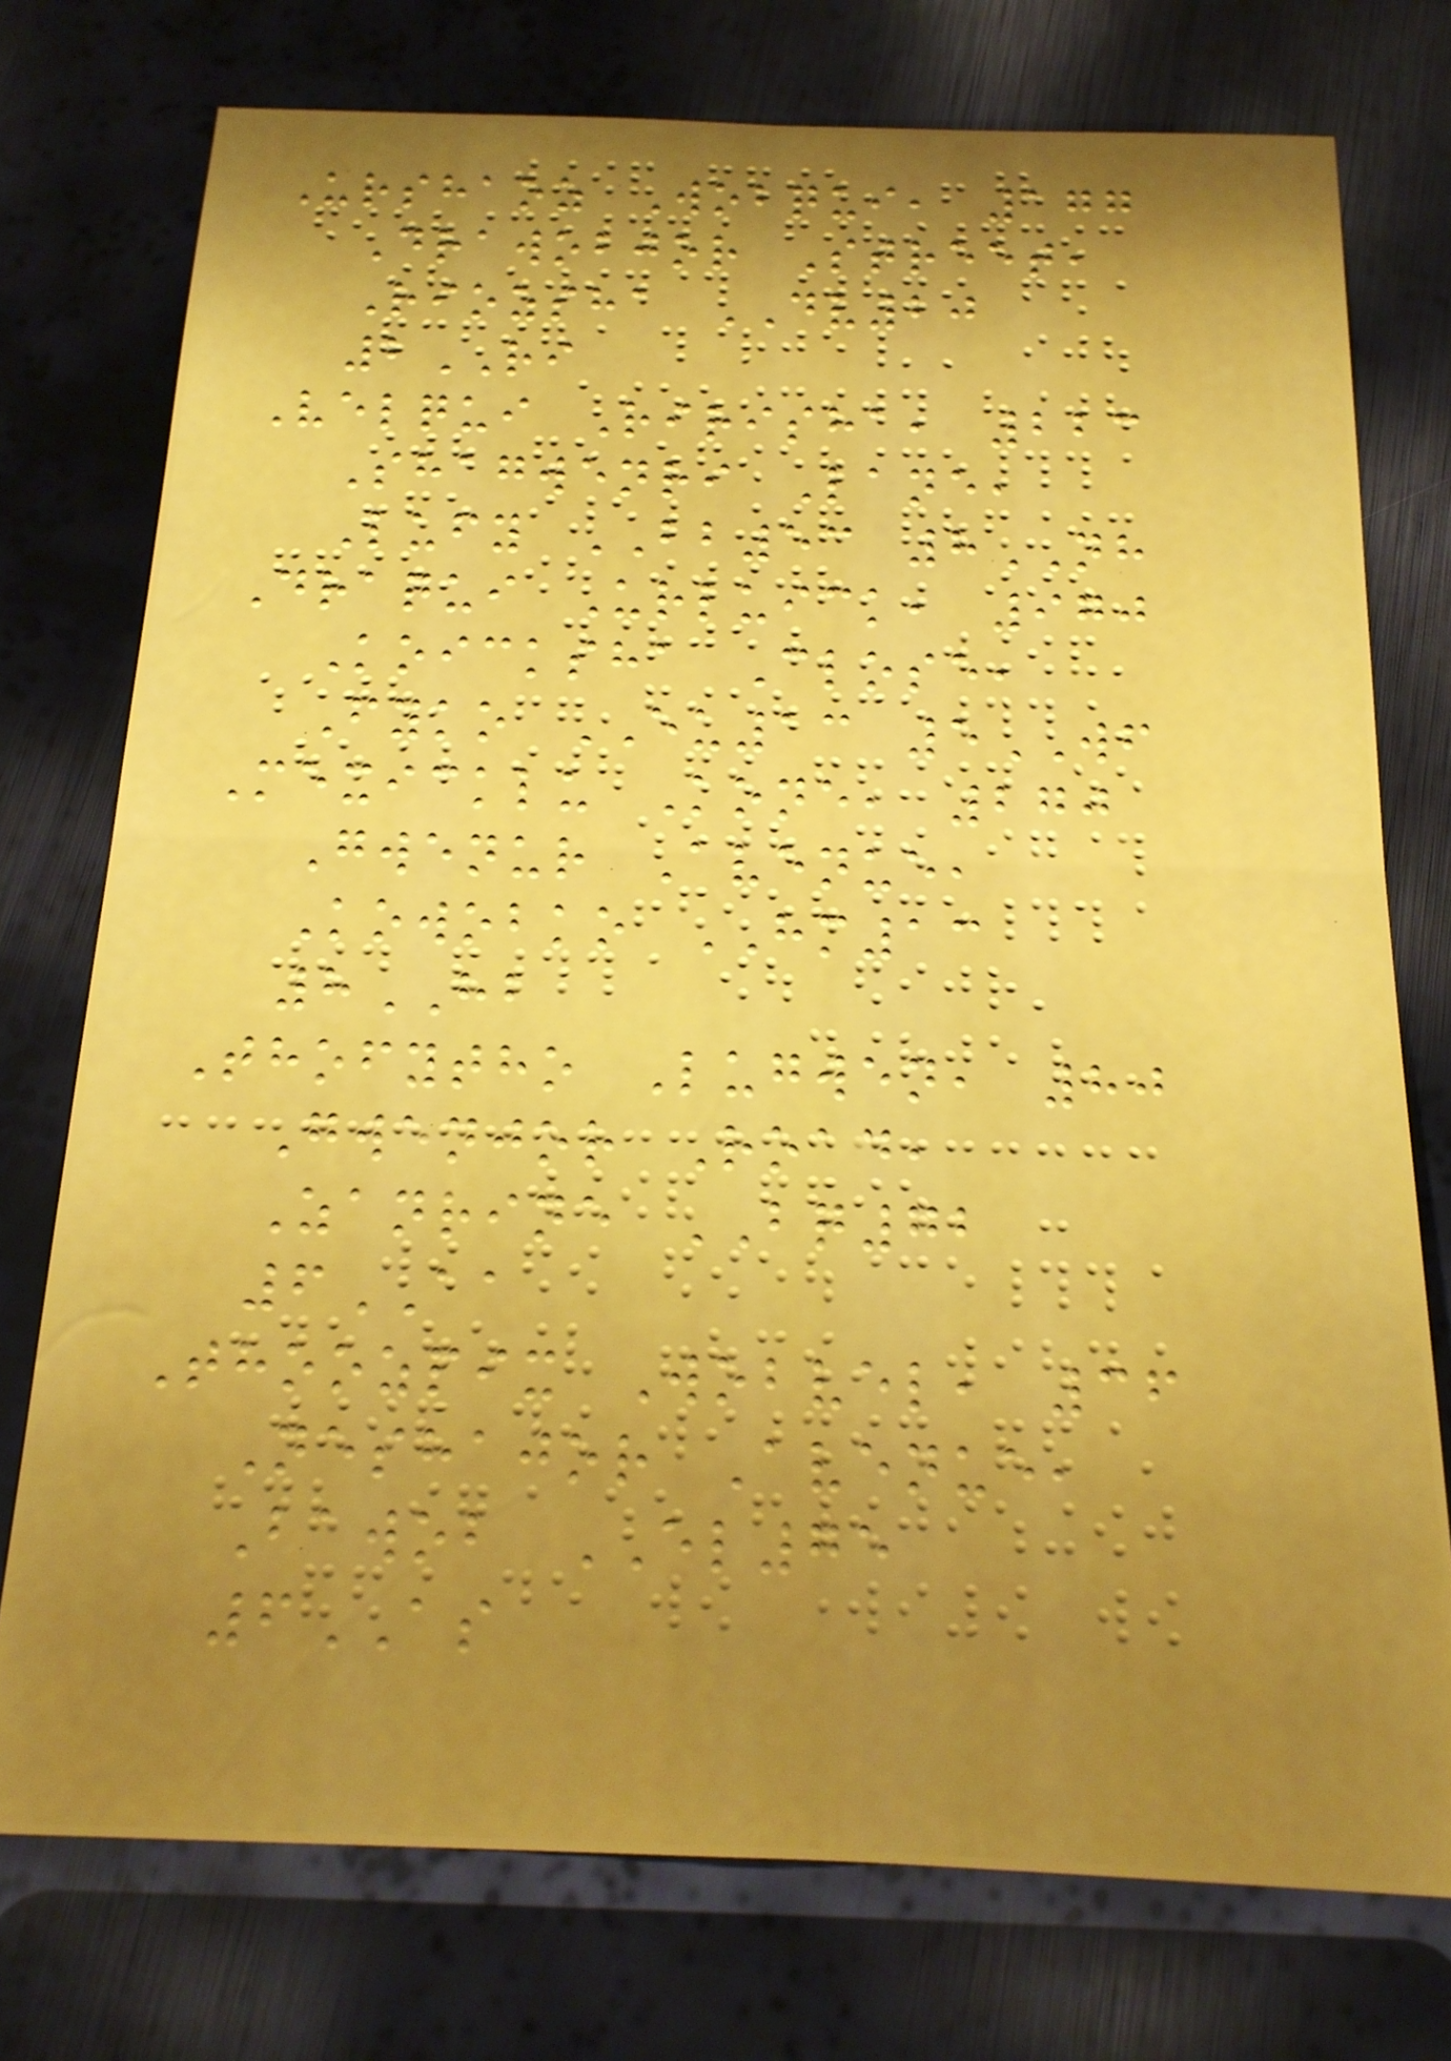Urshaoz Wobqui, 177
Drawobjor Street,
Riozsha DV20
2RI
Velqui Ririsha, 223
Shagwenri Lane,
Lufy BB53 8NH
Draqui Urluick, 970
Koicksha Close,
Fyko EU13 5WF
Mexicklu Kone, 270
Gwenur Avenue,
Kowobko HM13
8HB
Thofytho Lugwen, 80
Gwenjor Road,
Zanrine BQ72
6AA
Thoozpix Wobvel, 36
Neshajor Avenue,
Bawob EL75
6AS
